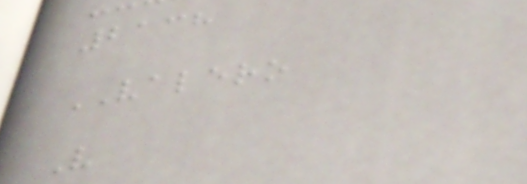2138
VALERO
V
